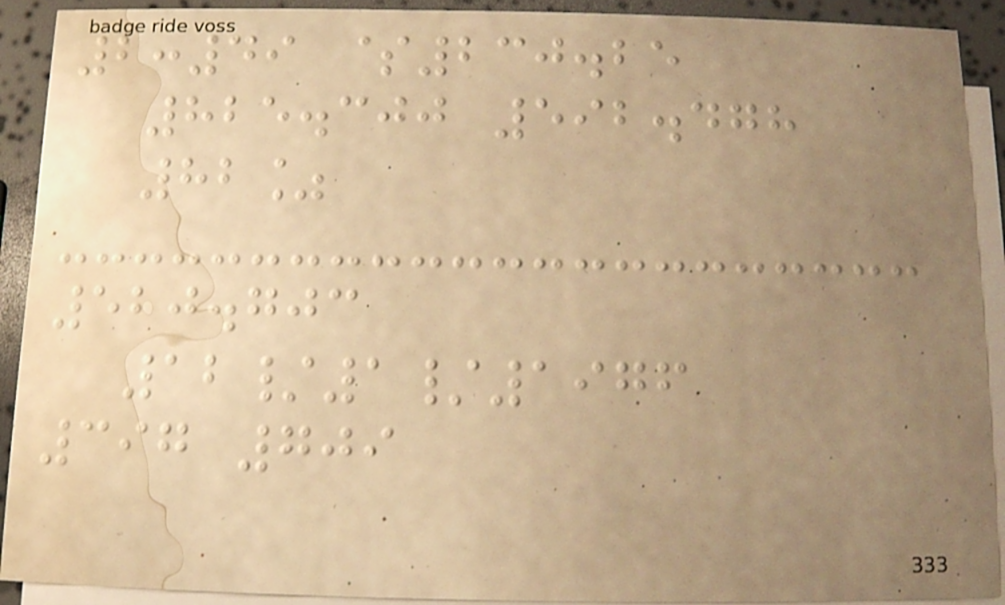2:49 $230.25
825.300 592.478
82%
520.703
12/1/1976
397 709
